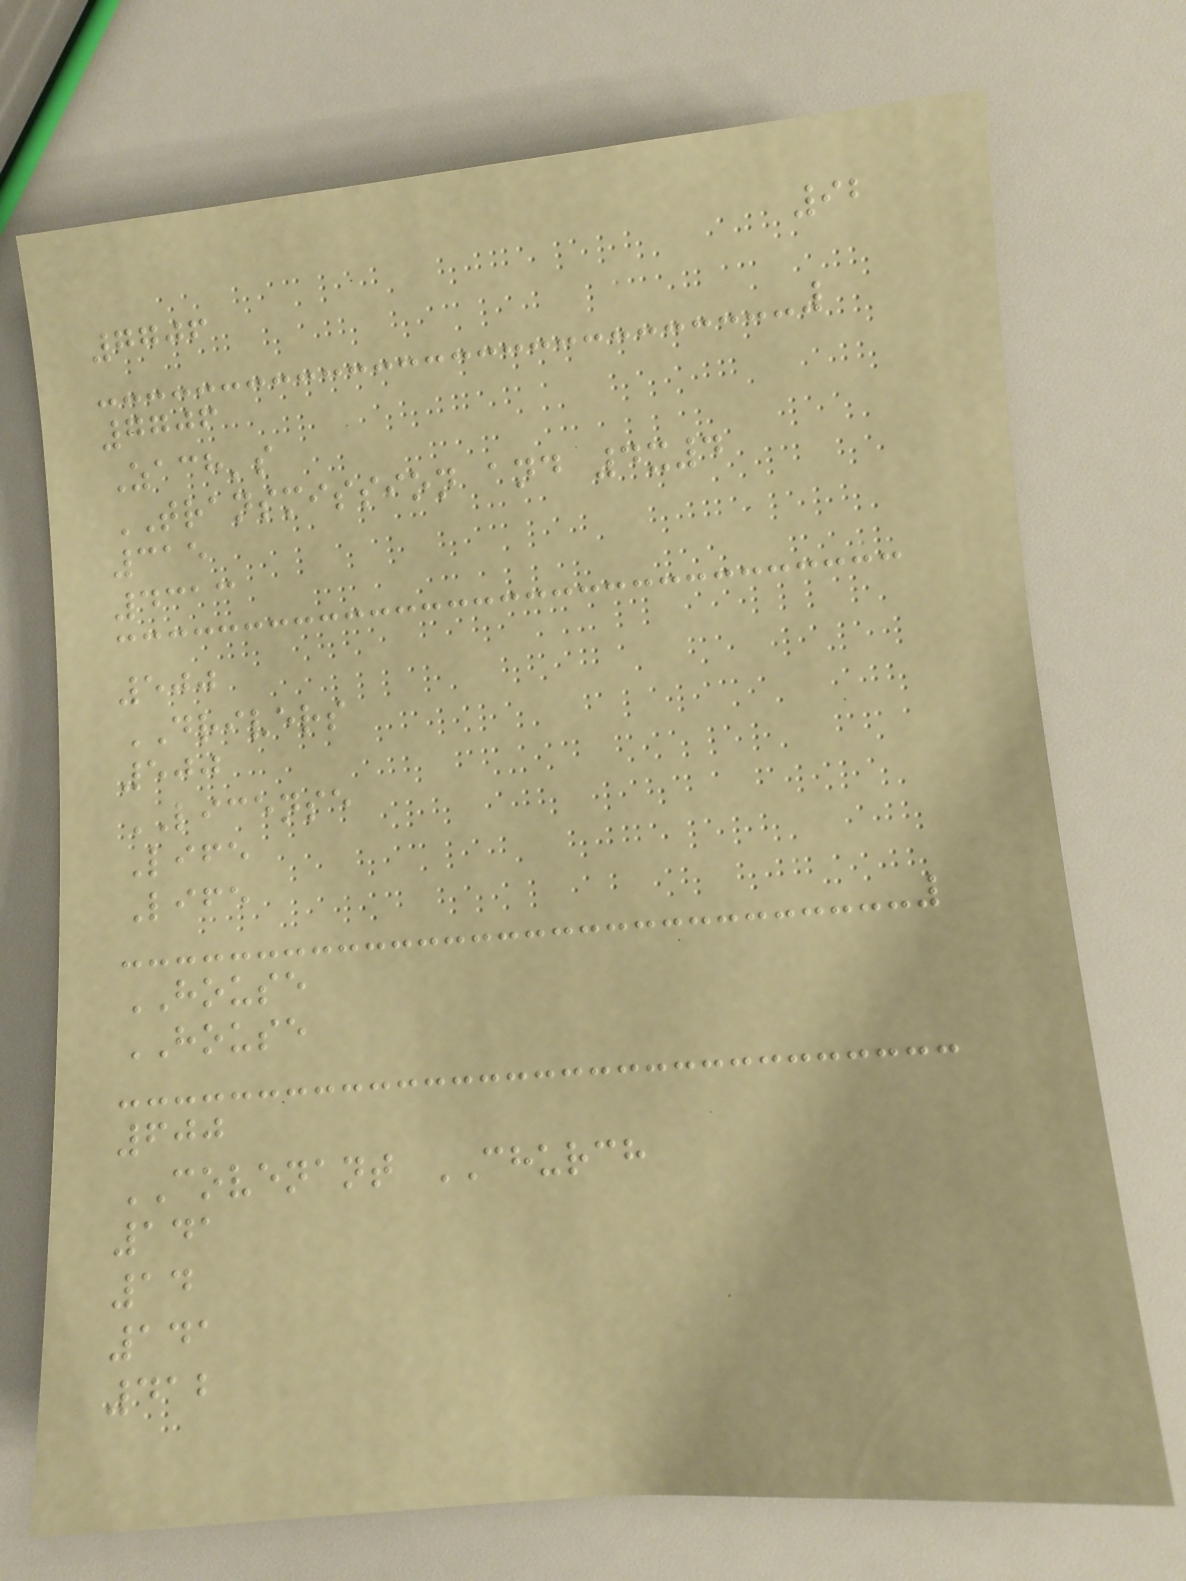92
7706
7706
Zach's
TRANSMISSION and 4x4
315
4313
500
DRIVERS
500
LICENSE
Life
Life
HOUSE
HOUSE
600
COVENANT CHURCH
141
14
141
412
